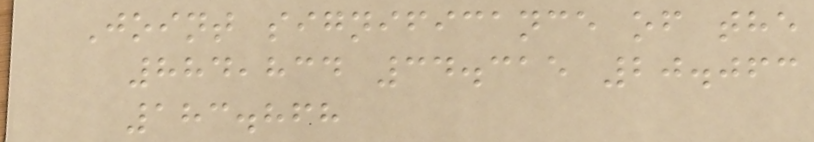Joint significance of the
884,834 34.315 20.063
183.868
